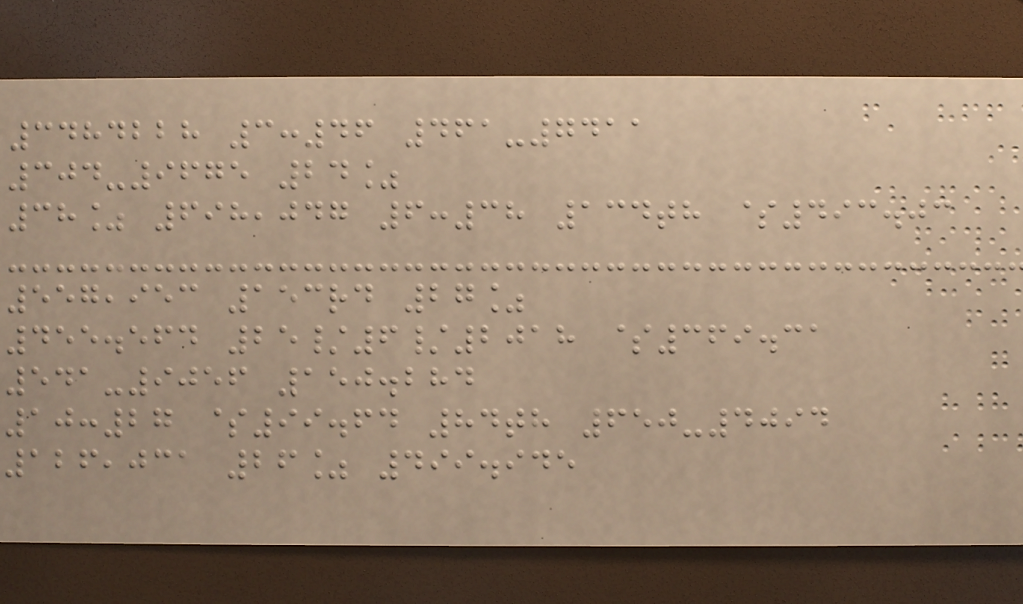3484228 3:46 461-7411
304-9675 24%
38% 698,047 6:38 134th $493.03
557,953 153rd 27%
455.564 25/6/2018 $369.31
541-9056 150.284
10:27 $99.64 84th 650-4094
126,031 26% 499.945
